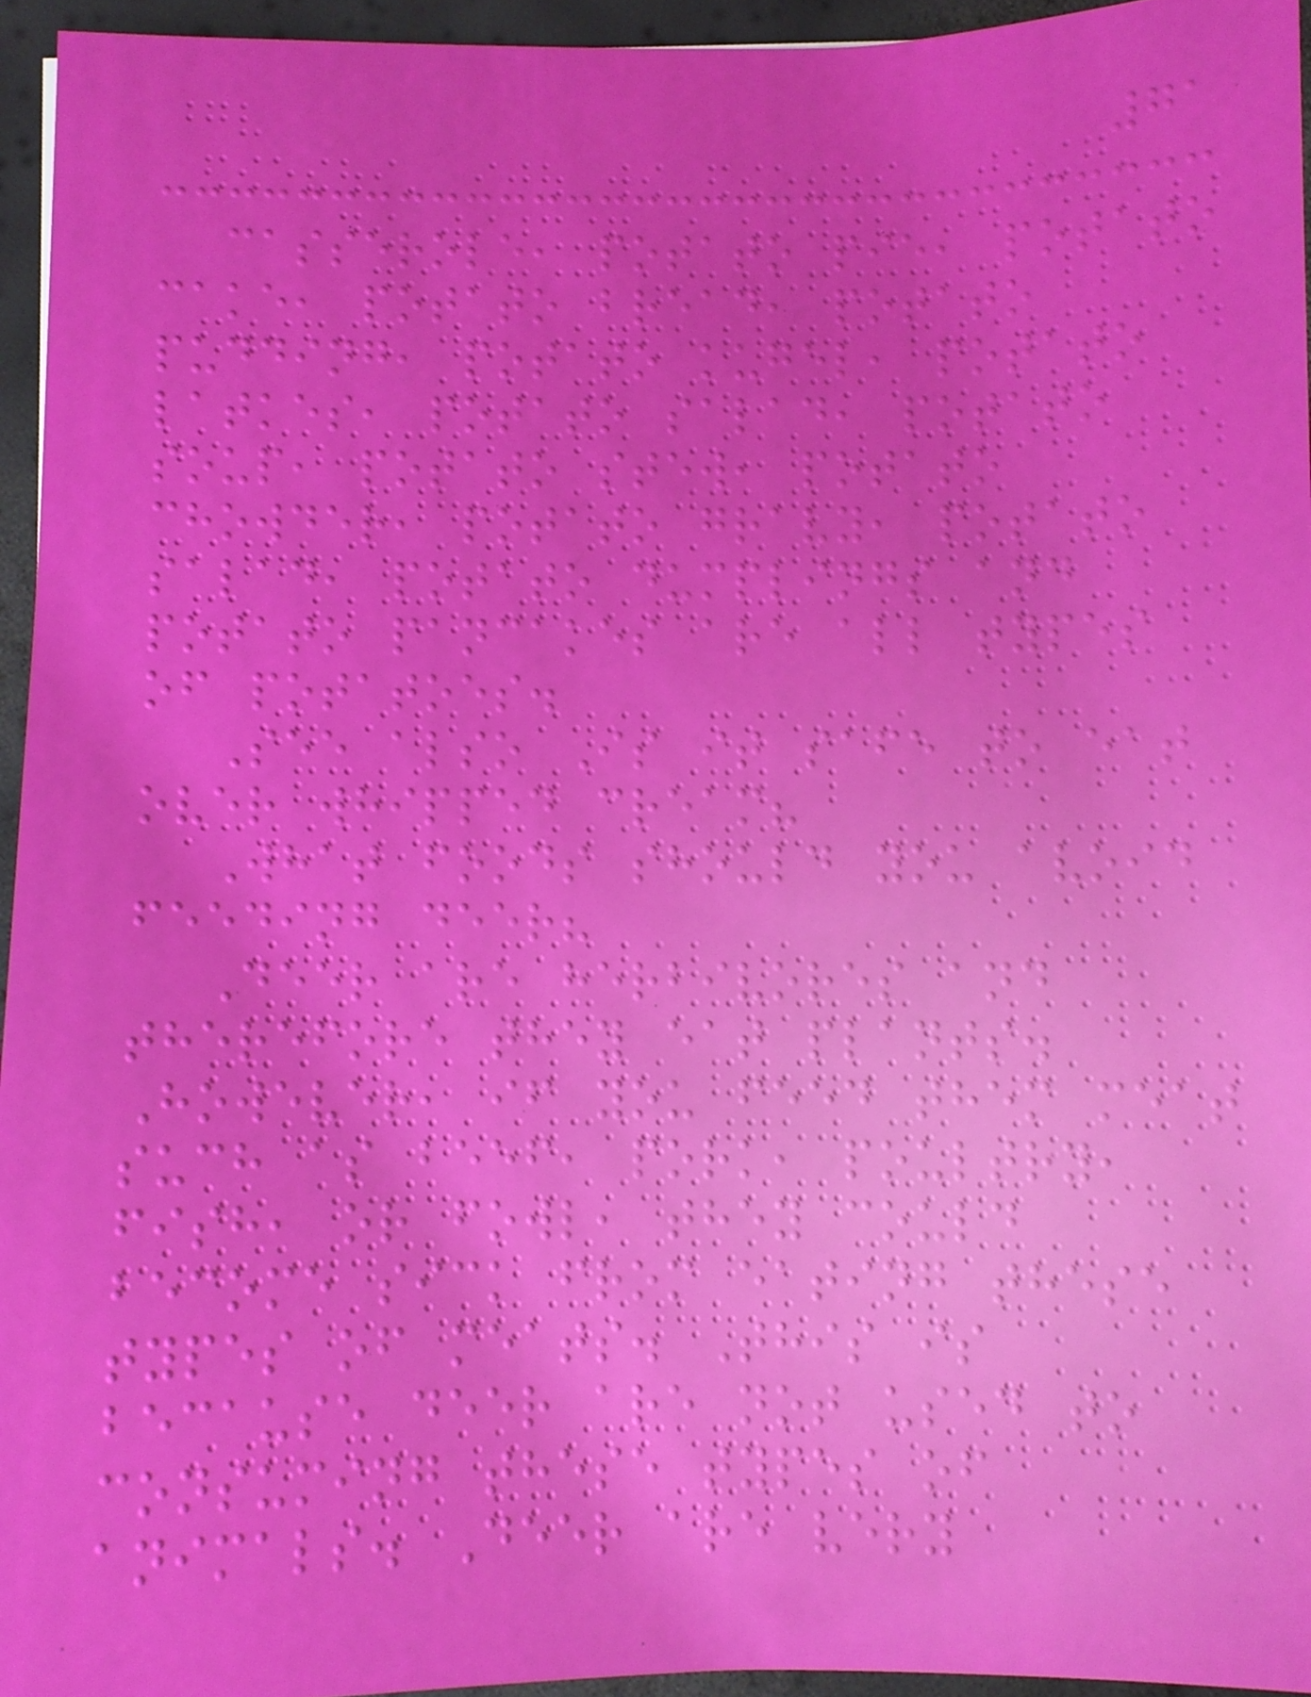71
casserole, potato pie, potato
cake, potato bread, potato
pudding, potato kugel, potato
latkes, potato salad, potato
soup, potato stew, potato
chowder, potato gravy, potato
salad, potato dumplings and
potato pancakes are all types
of potatoes.
See also Is it safe to eat
over whipped cream?
What foods should you avoid
feeding deer?
Deer are herbivores and
therefore they eat plants.
However, if you feed them meat
such as beef, pork, poultry,
fish, or fowl, they could
become sick from eating these
types of meats. This is
because deer are not used to
consuming these types of
animals. Deer are very
